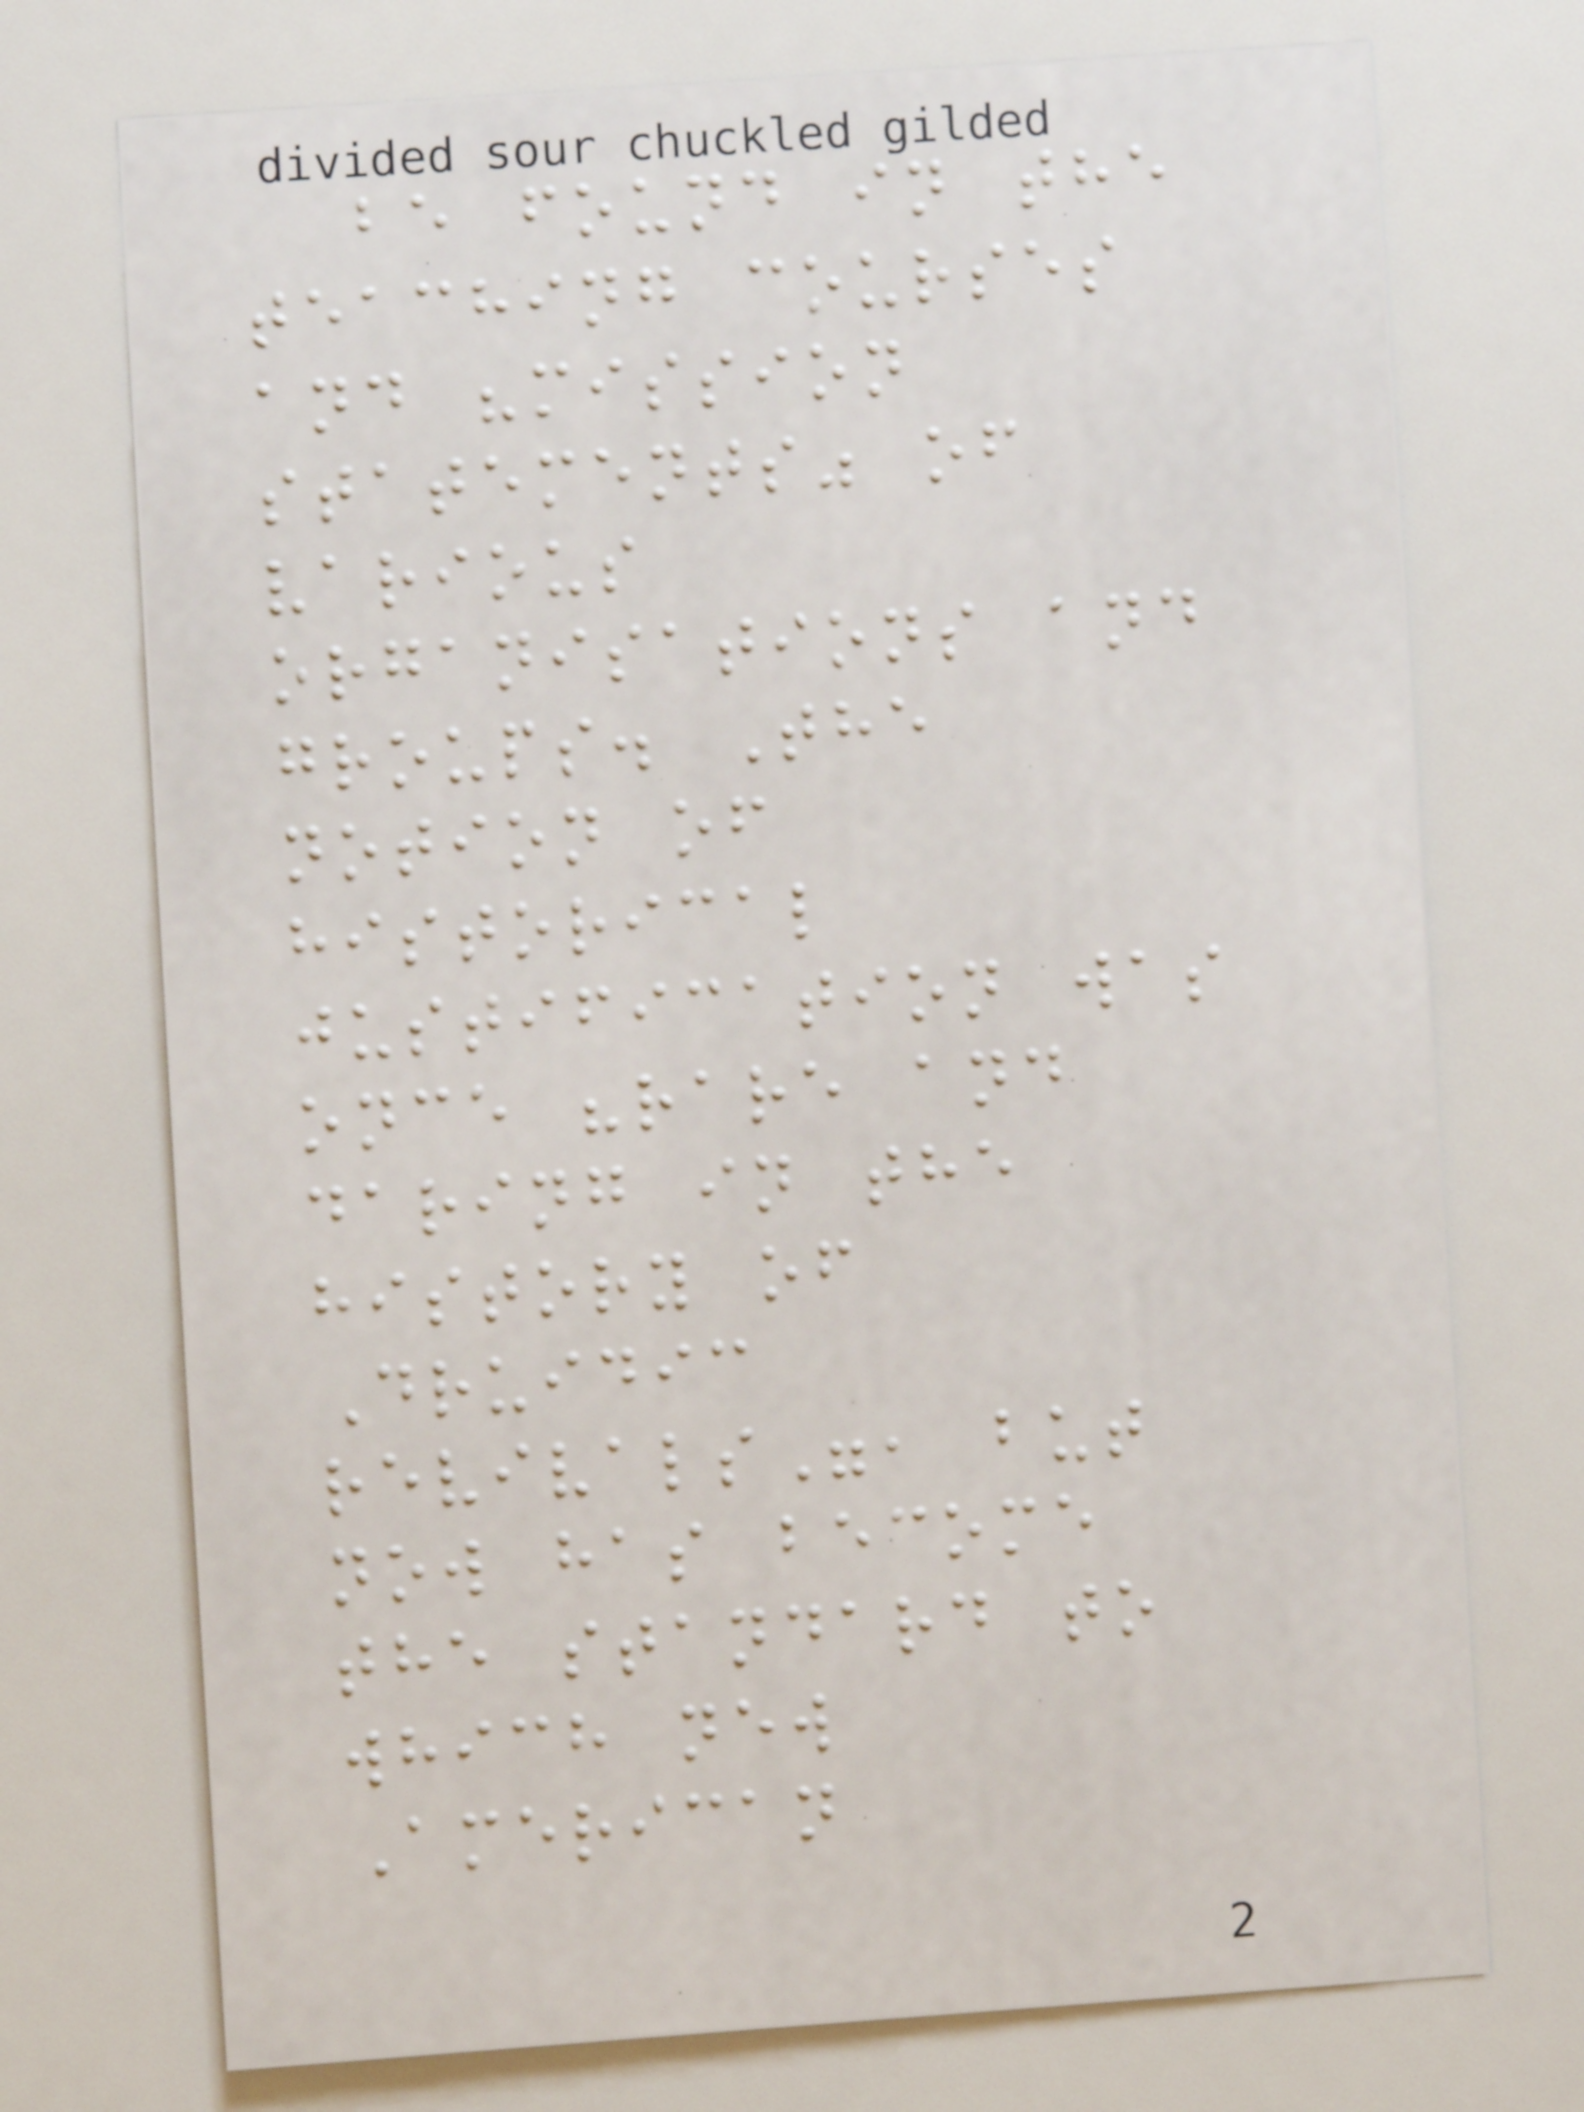be found in the
teaching courses
and "mission
statements" of
various
organisations and
groups. The
notion of
historical
justification was
once "rare and
daring in the
history of
Druidic
revivals", but
now has become
the standard to
which new
American
